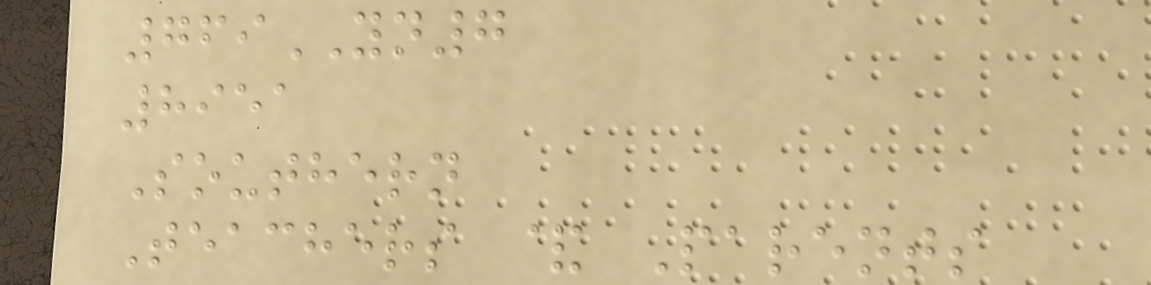769YN7
8951
Southern
Teachers & Parents
